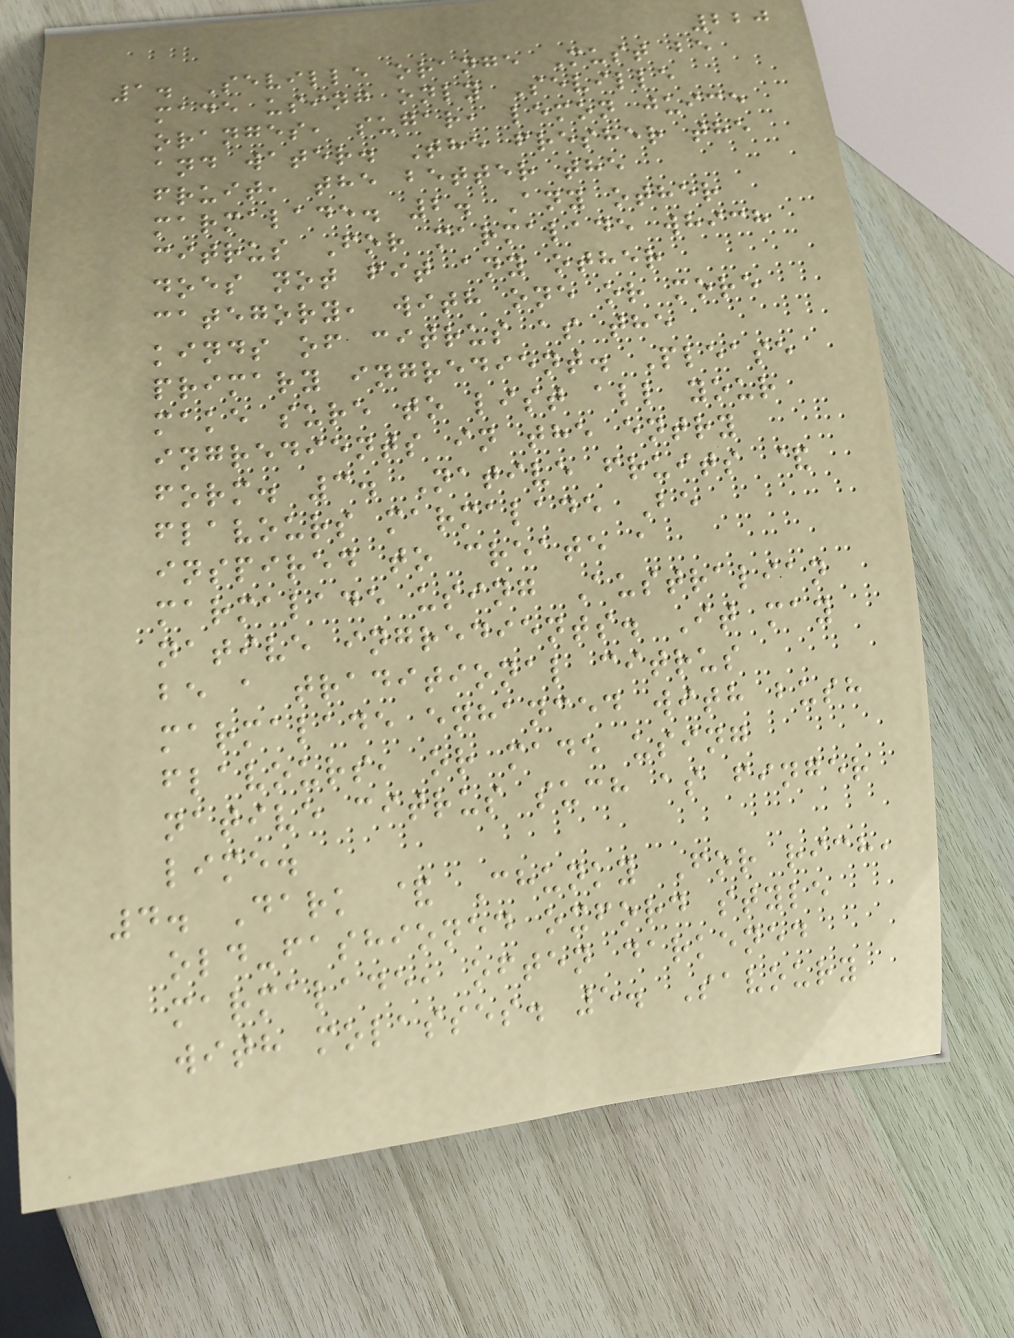220
1. Seville orange Must be
made using only Seville
oranges, sugar, lemon juice
and water. The fresher the
fruit, the better the
marmalade. 2. Any other
citrus For marmalade which
does not fit any other
category, with one or more
kinds of citrus as the
primary ingredient. Please
make sure to list all your
ingredients in the entry
form. 3. Native fruits &
flavours marmalade Be
inspired to create a
marmalade using Australian
native ingredients. It may
be a traditional citrus
marmalade enhanced with bush
flavours, or made using
native citrus such as finger
lime.
4. Dark & Chunky For rich,
old-fashioned oxford style
marmalade, often darkened
with molasses. 5. Savoury
